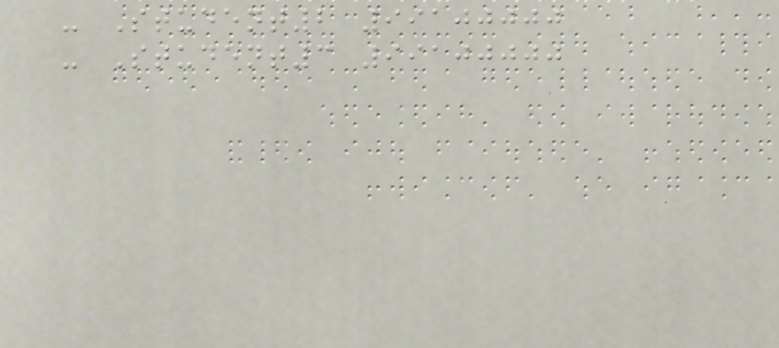- Student2 99100000
- Student3 99100000
